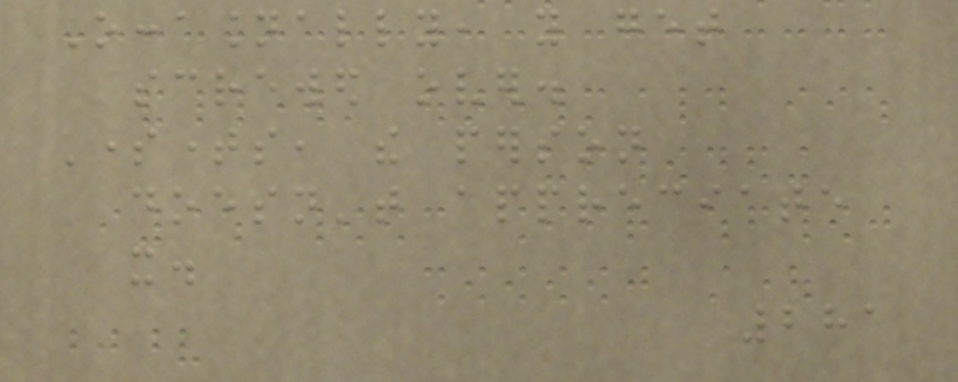Occasionally, you get
screwed over.
Sometimes, the person
doesn't appreciate
it.
281
